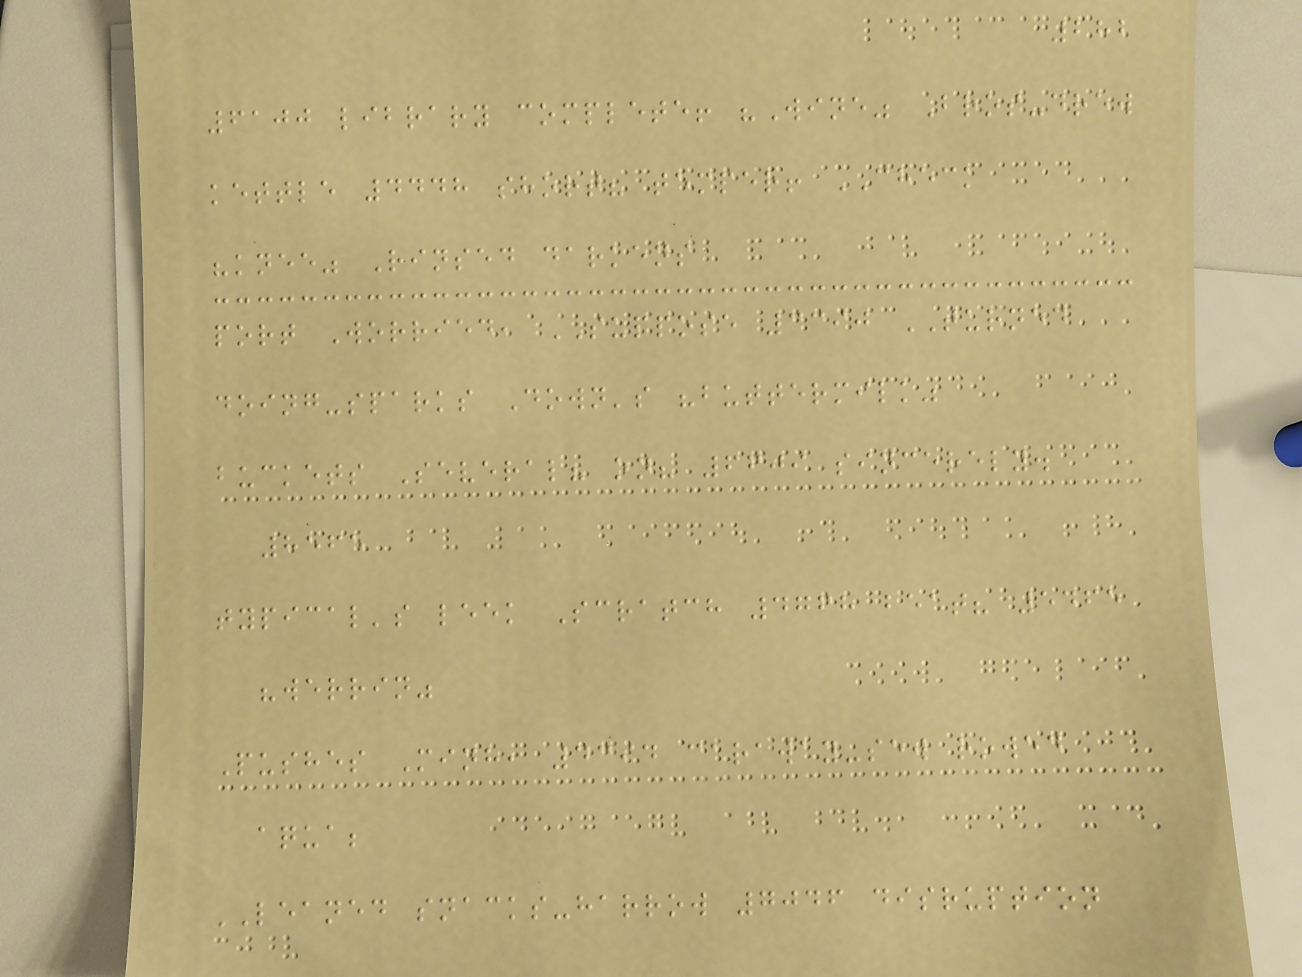282
6100 library complete! "Wine" Bros-drew
kettle 4448 short? temper! CHECK
"knee" Rinsed darkens
port Worried, SUPPOSE 3390 TURNED
doing-sparks Down's "buttermilk"
buckets Several? on? 6609 sincerely.
8565
typical's leek Scratch 4768 beat? 5465
"werrin"
Pushes Minh, 4394 caraway-sew rowed
aqua;
LEANED snacks-harrow 7046 disruption
